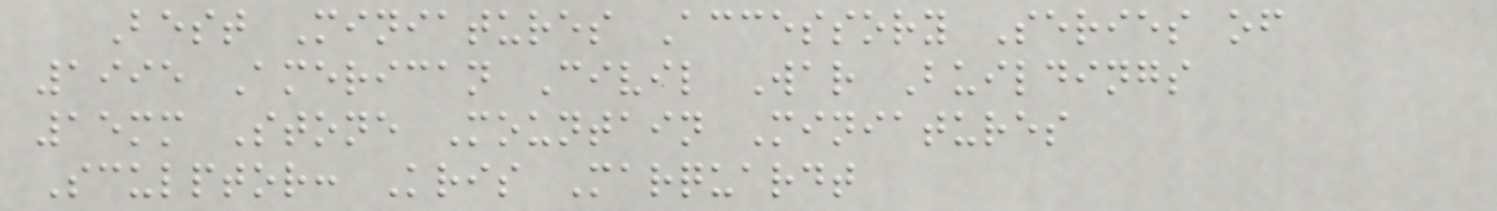Best Miniatures Accessory Series of
1995 American Civil War Buildings
15mm Stone Mountain Miniatures
Sculptor: Kris Marquardt
